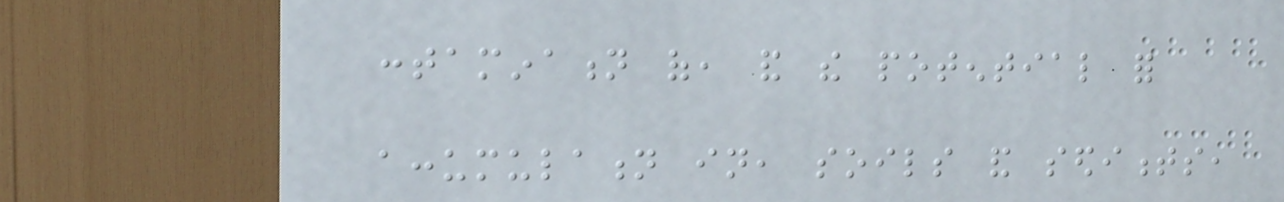contamination of, and the potential for
accumulation in, soils and sediments,
